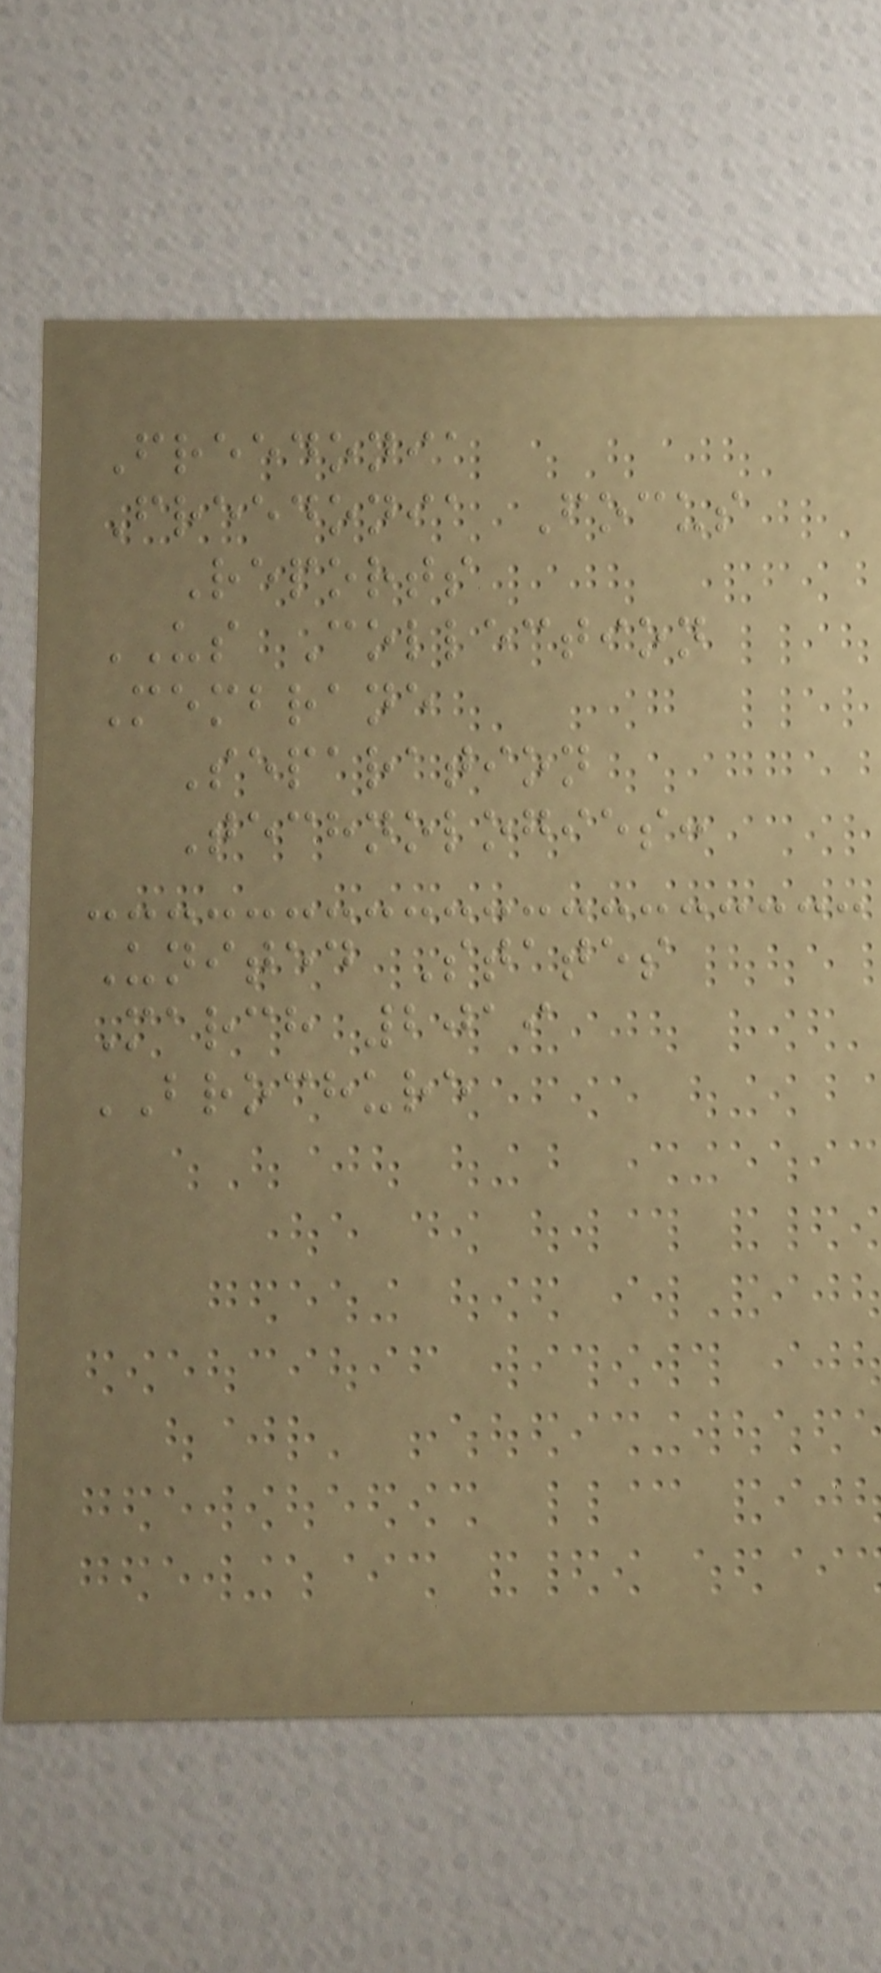Freedonia
Freedonia Focus
Reports
US Collection
Membrane
Separation
Technologies:
United States
March 2019
BROCHURE
